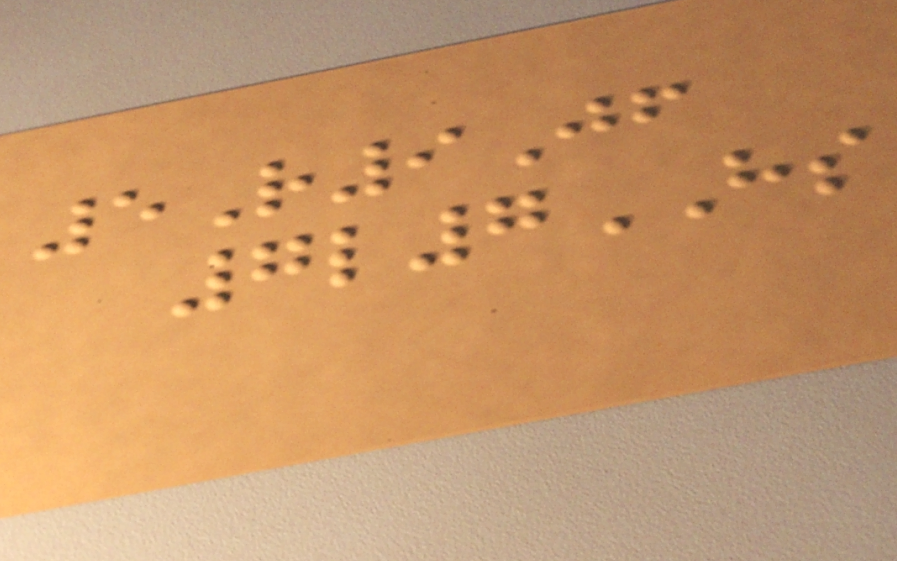5R9Jf
7l7HS
